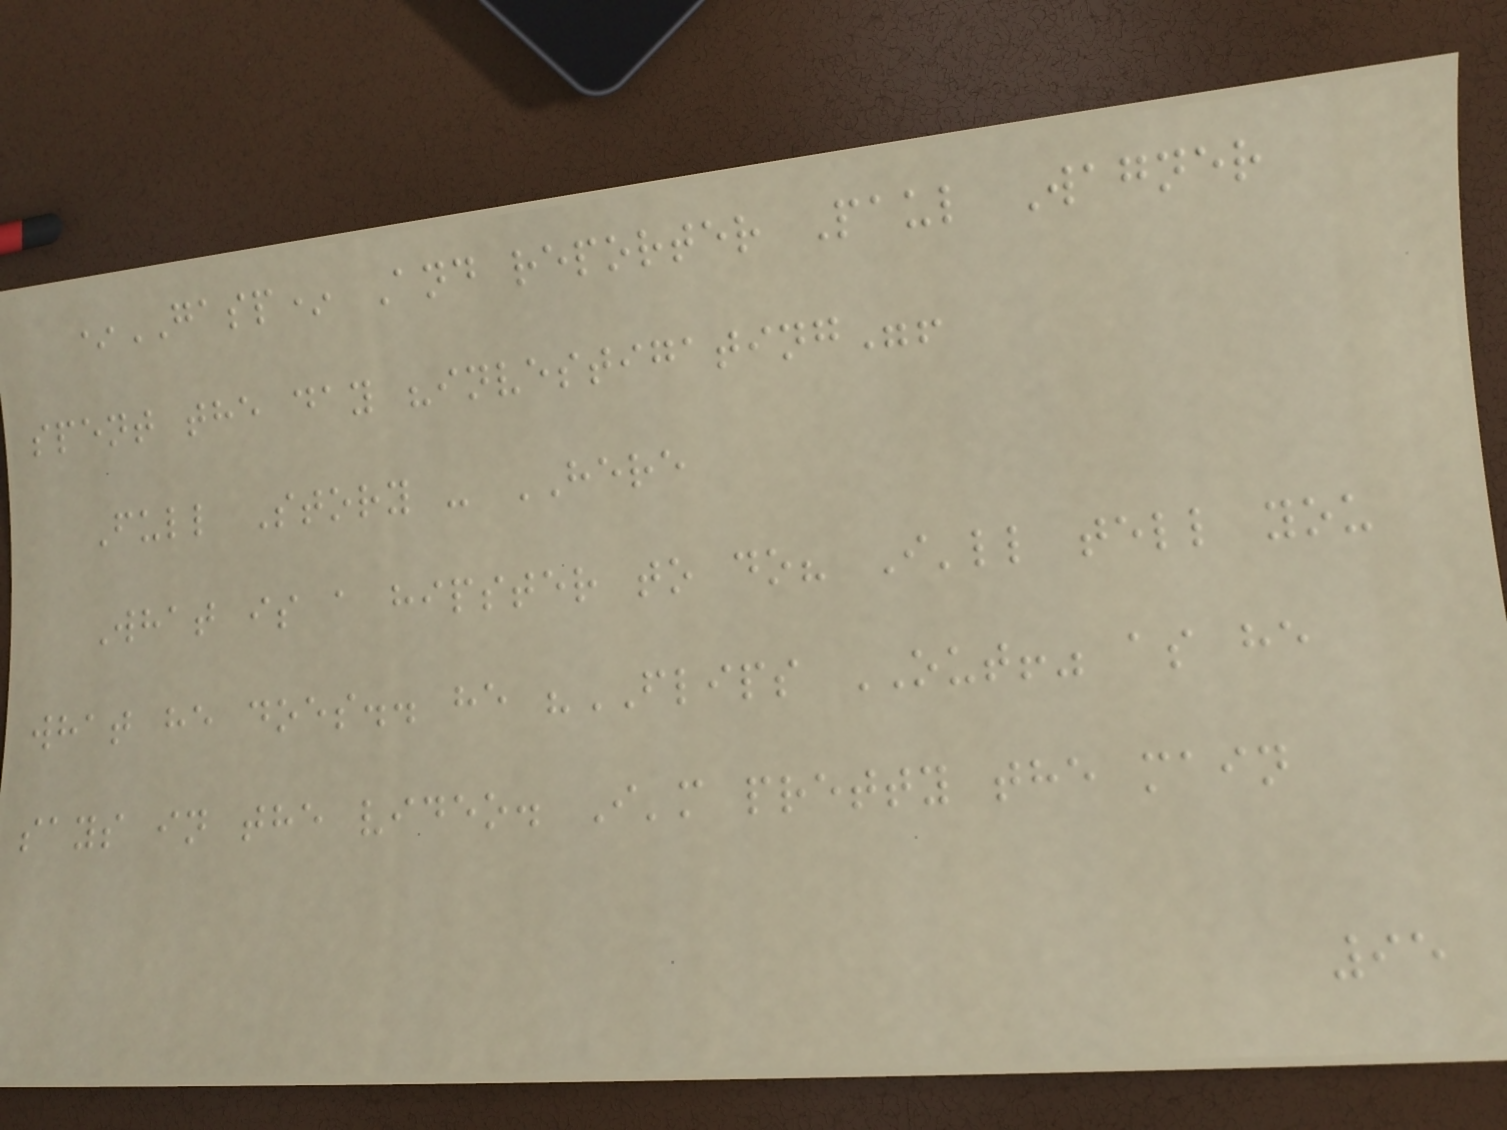*GASP* And reporter Paul Wagner
spent the day "investigating"!
Full Story - HERE
What is a hipster to do? I'll tell you
what he does.. he "FLIPS OUT!" as he
says in the video. I'm pretty the main
95
